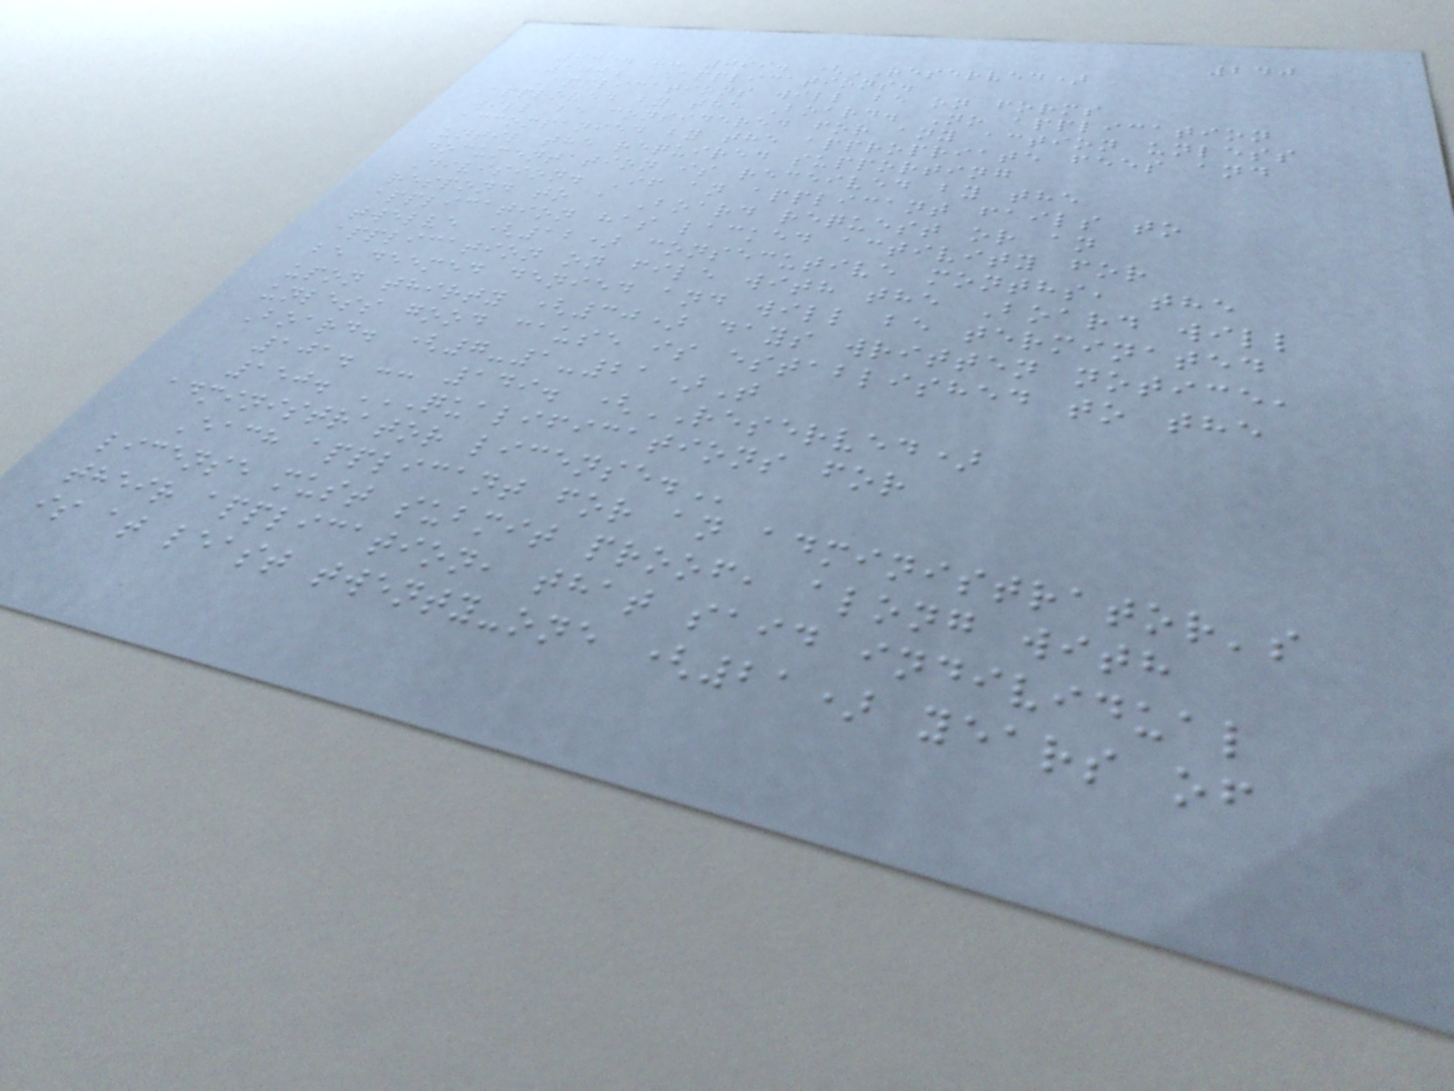240
005. -- 099. (RESERVED)
100. APPLICATIONS.
Applications will be on forms
approved by the Board. No application
will be considered for any action unless
accompanied by the appropriate fees and
until the required supporting
documentation is received by the
Division. If an applicant fails to
respond to a Board request or an
application has lacked activity for
twelve (12) consecutive months, the
application on file with the Board will
be deemed denied and will be terminated
upon thirty (30) days written notice,
unless good cause is established to the
Board. (7-1-21)T
101. -- 149. (RESERVED)
150. QUALIFICATIONS FOR
ADMINISTRATOR LICENSE.
Each applicant for an administrator's
license must submit proof, along with
their application, that said individual
is at least twenty-one (21) years of
